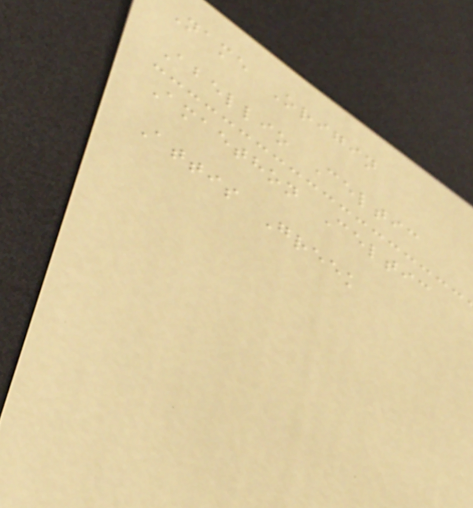Name Origin
Abellio Celtic
Amaethon Celtic
Attis Greek
